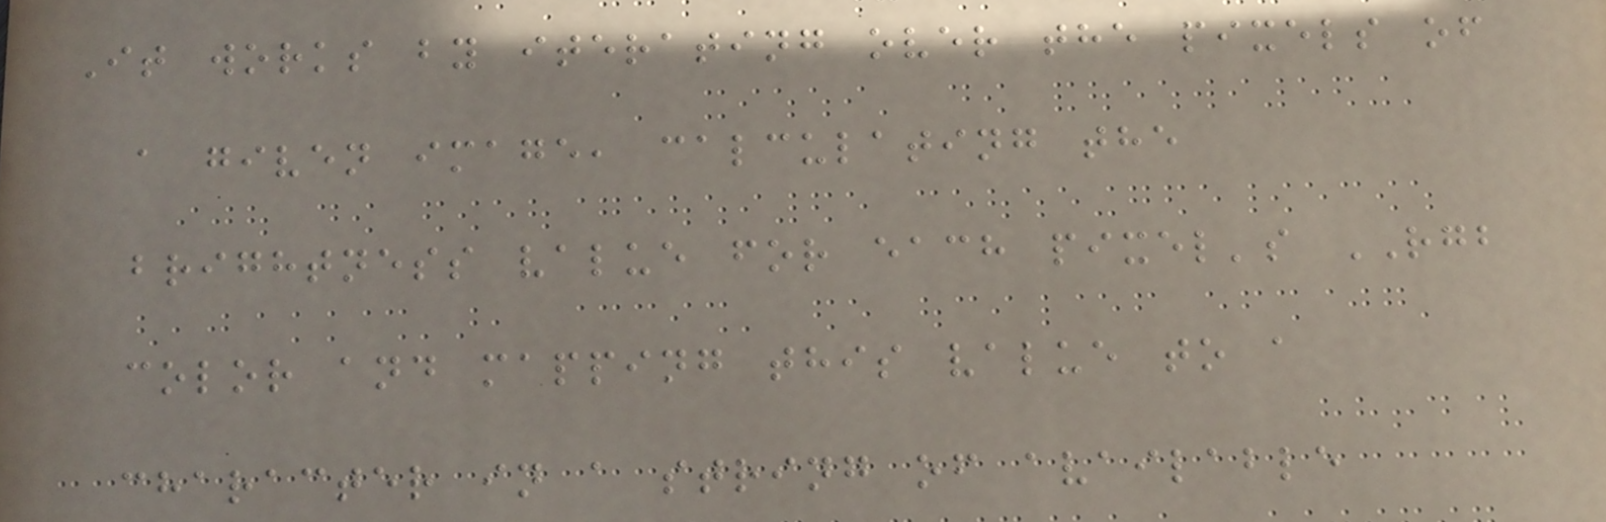It works by iterating over the pixels of
a given image, calculating the
brightness value for each pixel's RGB
color and mapping this value to a
character in a string of available
